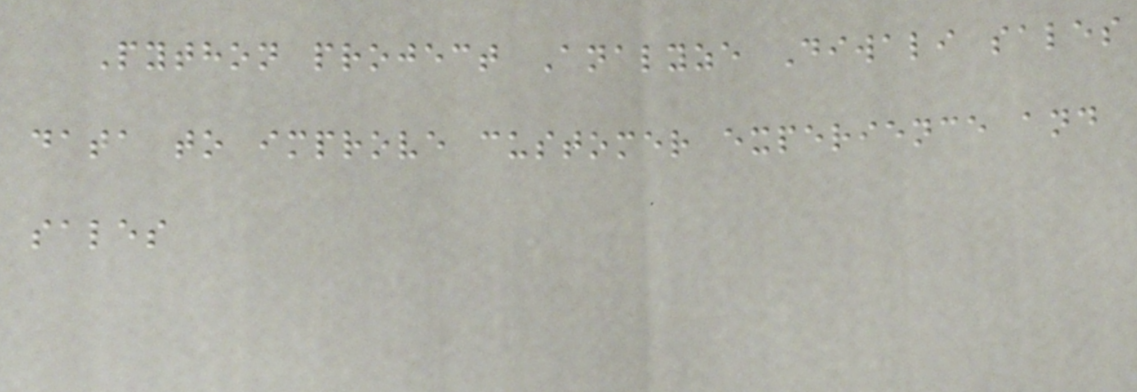Python project Analyze Diwali sales
data to improve customer experience and
sales
